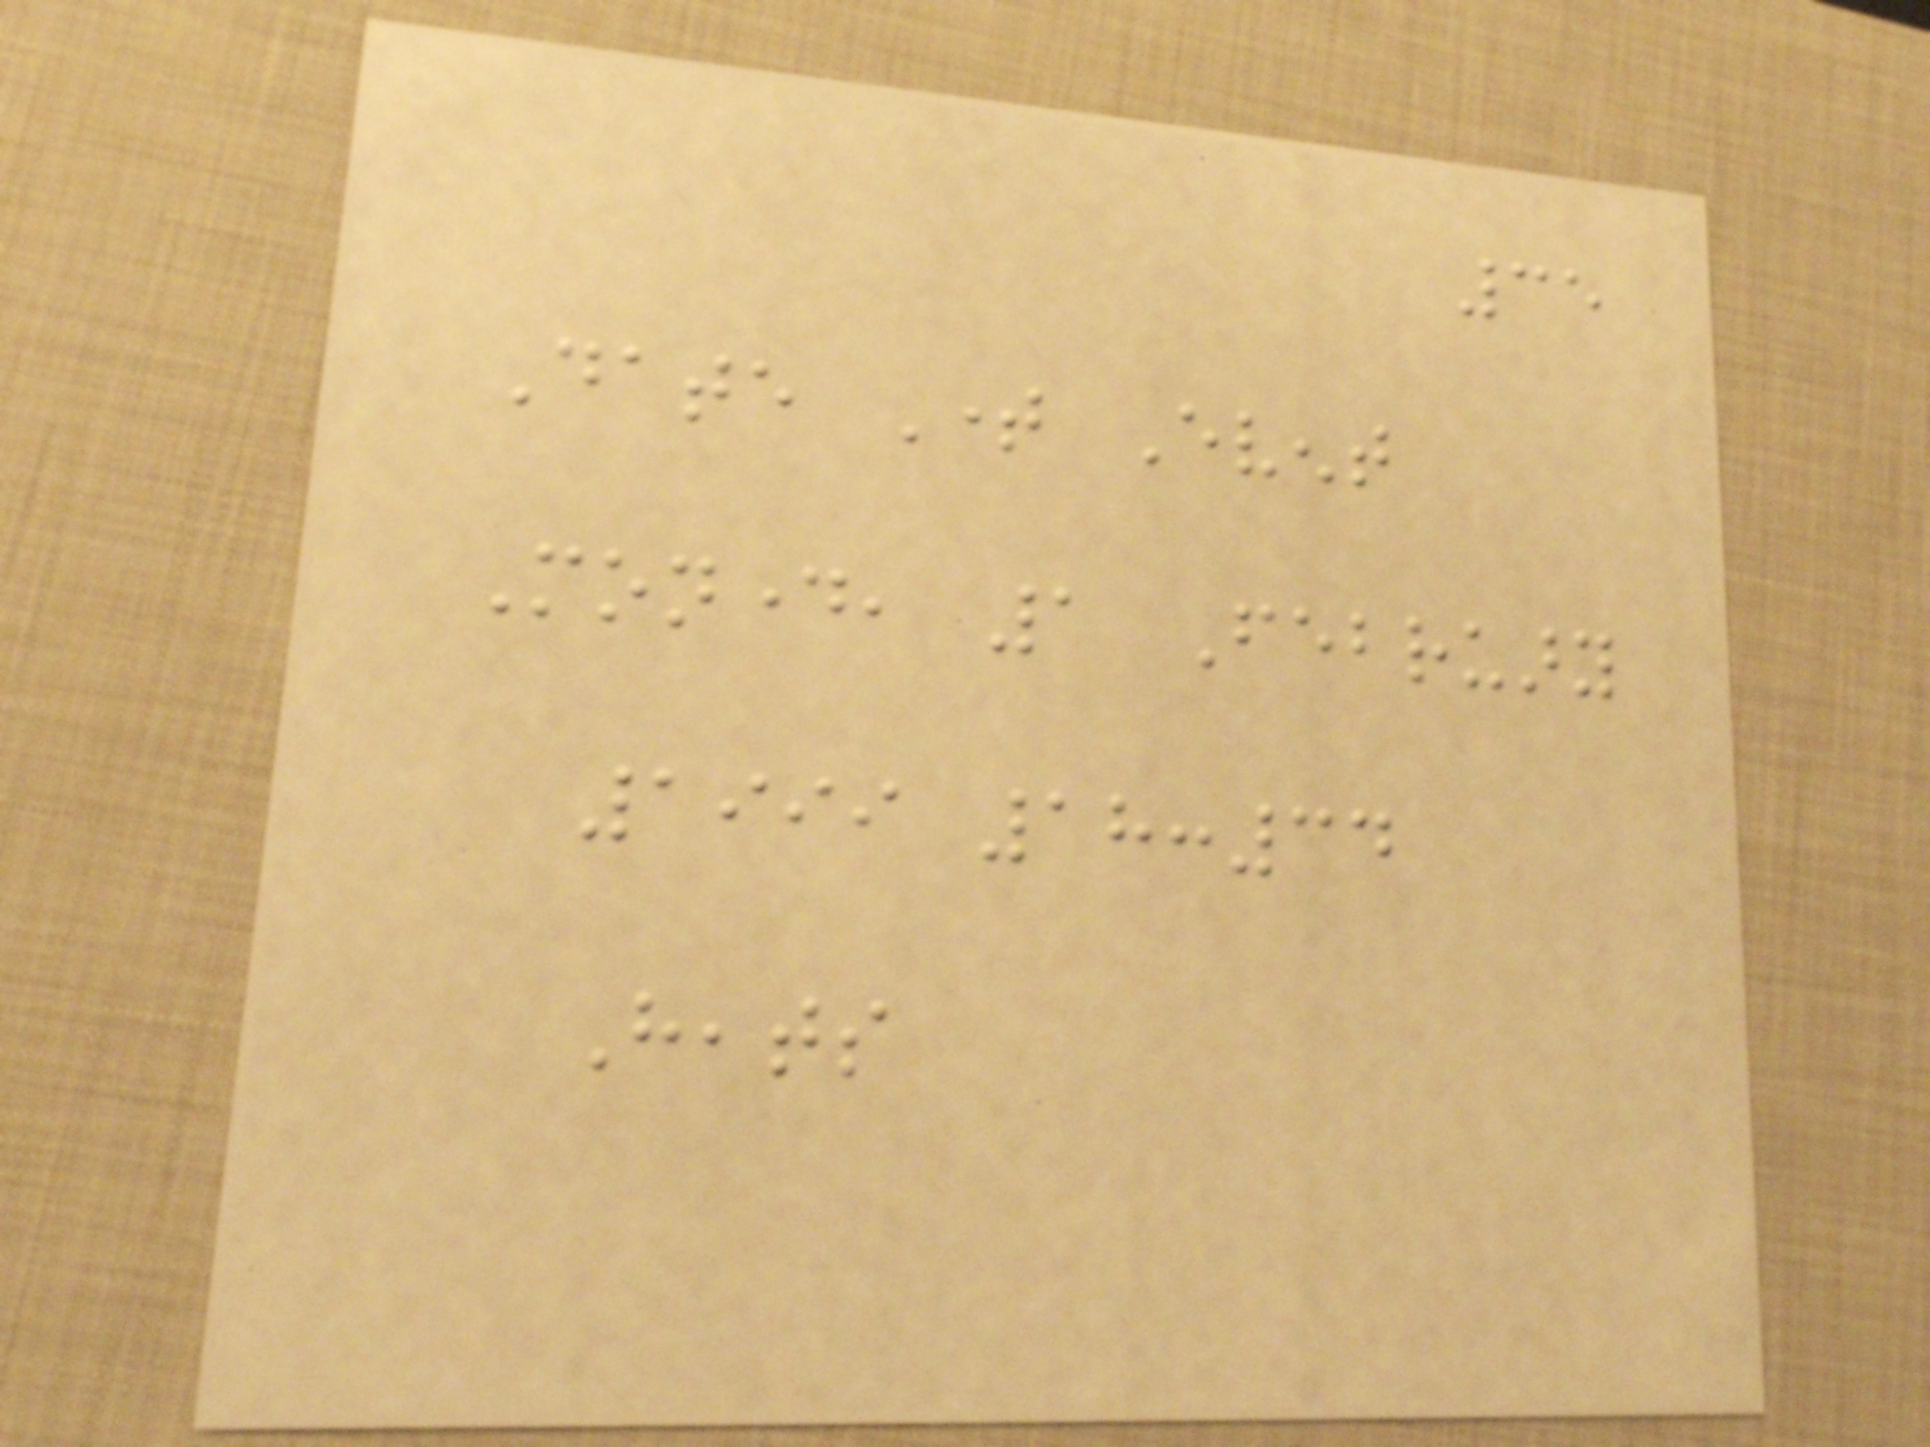35
Date Time Event
Monday, 1 February
1999 18:34
Heats
